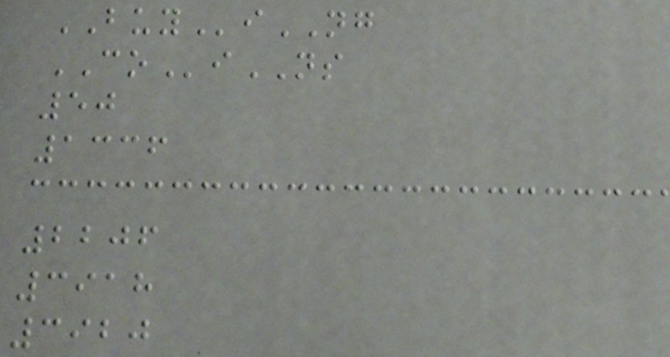BUYiNG
COiNS
50
1336
2206
3918
3920
